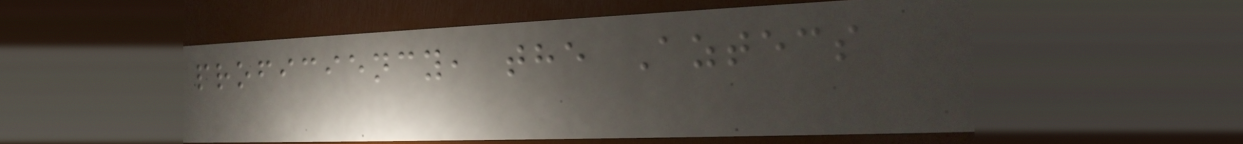proficiency, the Aztecs
